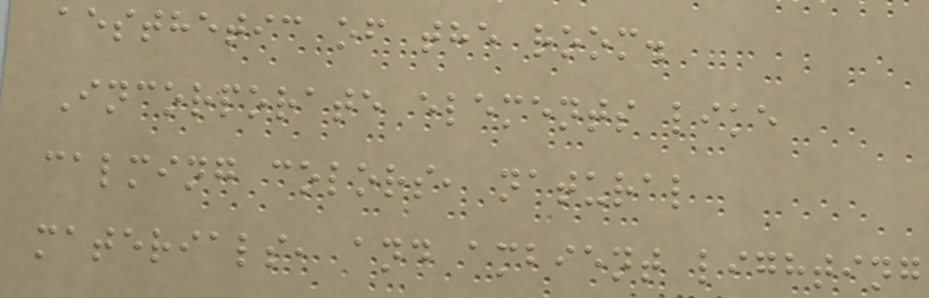aesthetic of the room.
Incorporate elements like
calming colors, natural
materials, and ambient lighting
